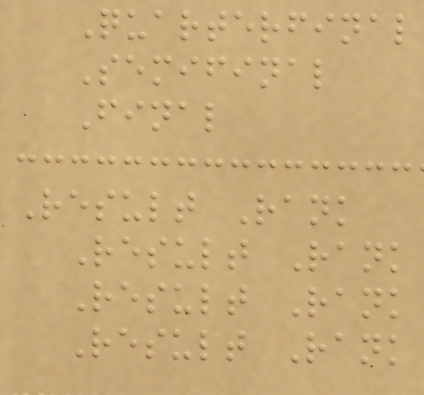Quarterfinal
Semifinal
Final
Result Rank
Result Rank
Result Rank
Result Rank
